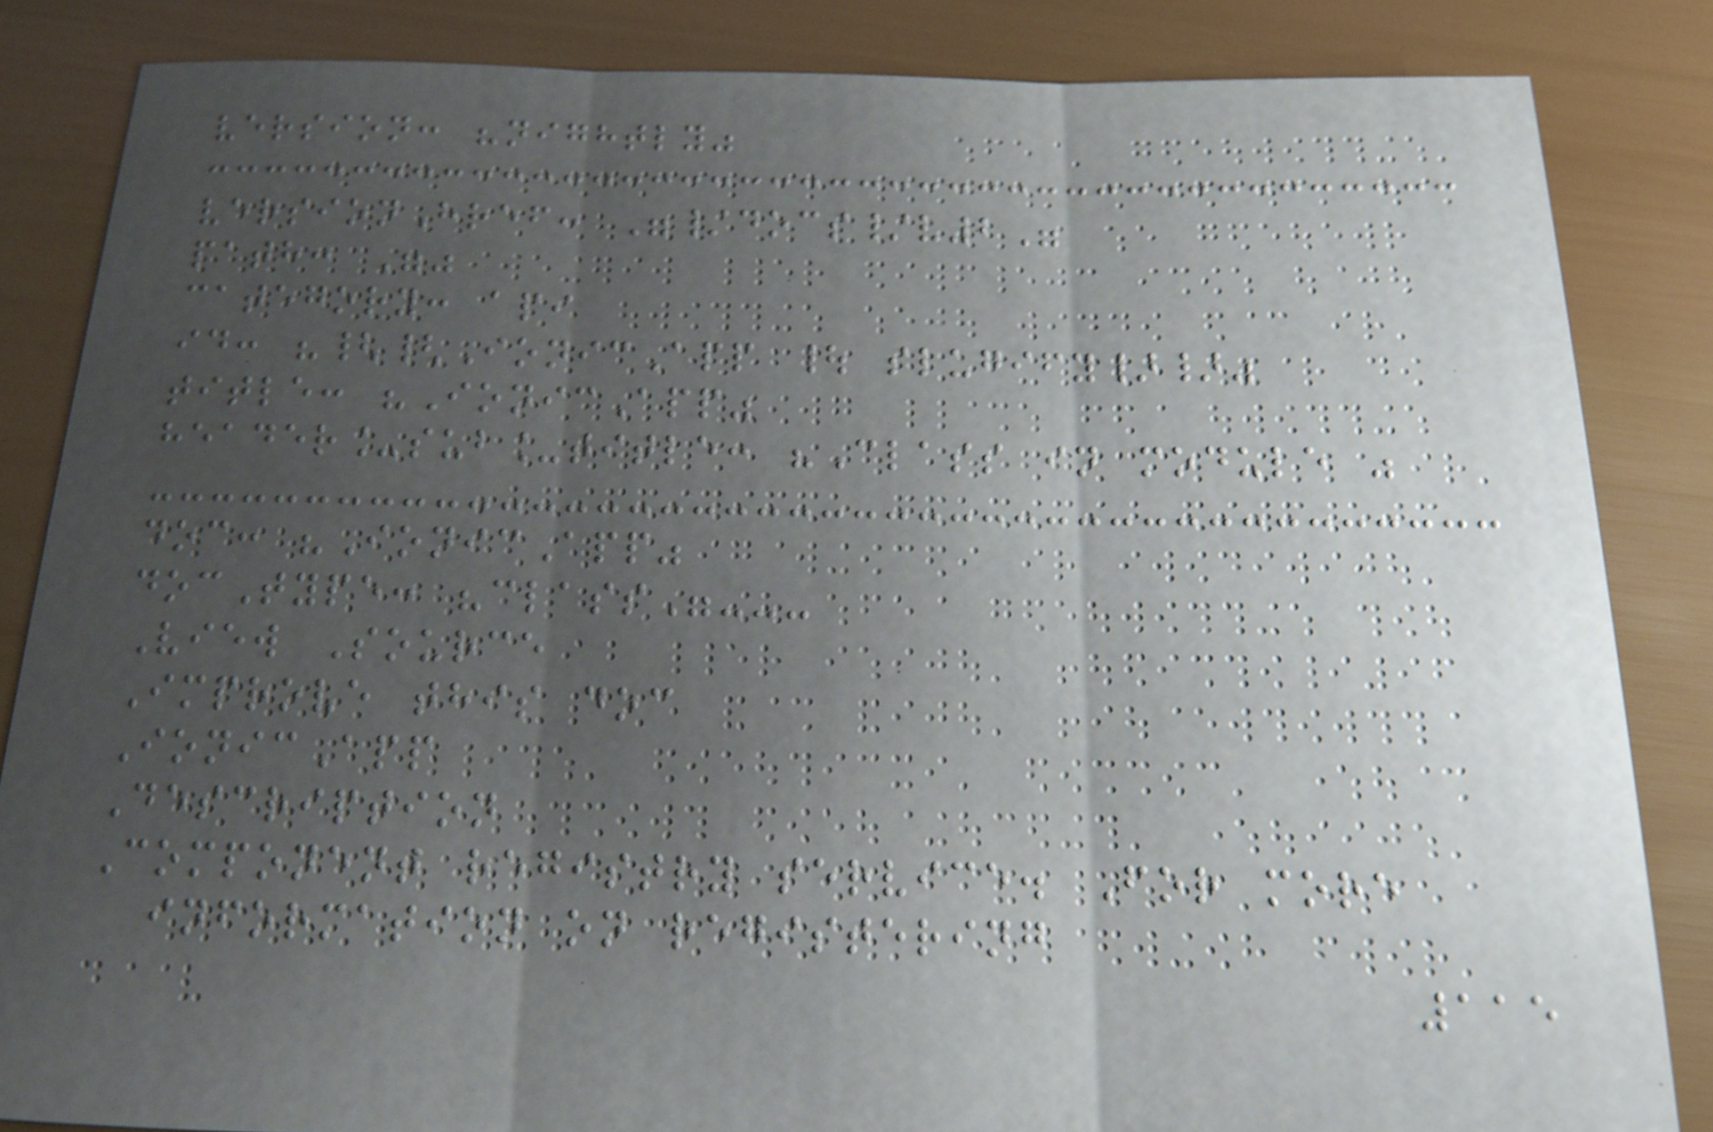version: "nightly"
versionHref: "/docs/v2"
path: ""
category: api
id: "{{IonicApp | slugify}}"
title: "IonicApp"
header_sub_title: "Class in module "
doc: "IonicApp"
docType: "class"---
View Source
Improve this doc
IonicApp
Description
Component registry service. For more
information on registering
115
